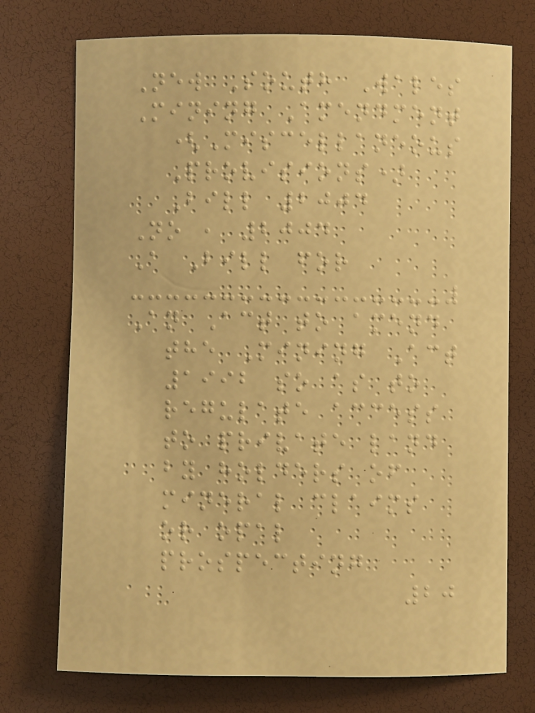New South Wales
Mining Amendment
(Miscellaneous
Provisions)
Bill 2004
No , 2004
A Bill for
An Act to amend
the Mining Act
1992 so as to
regulate access
to private land
by holders of
mineral claims
or opal
prospecting
20
